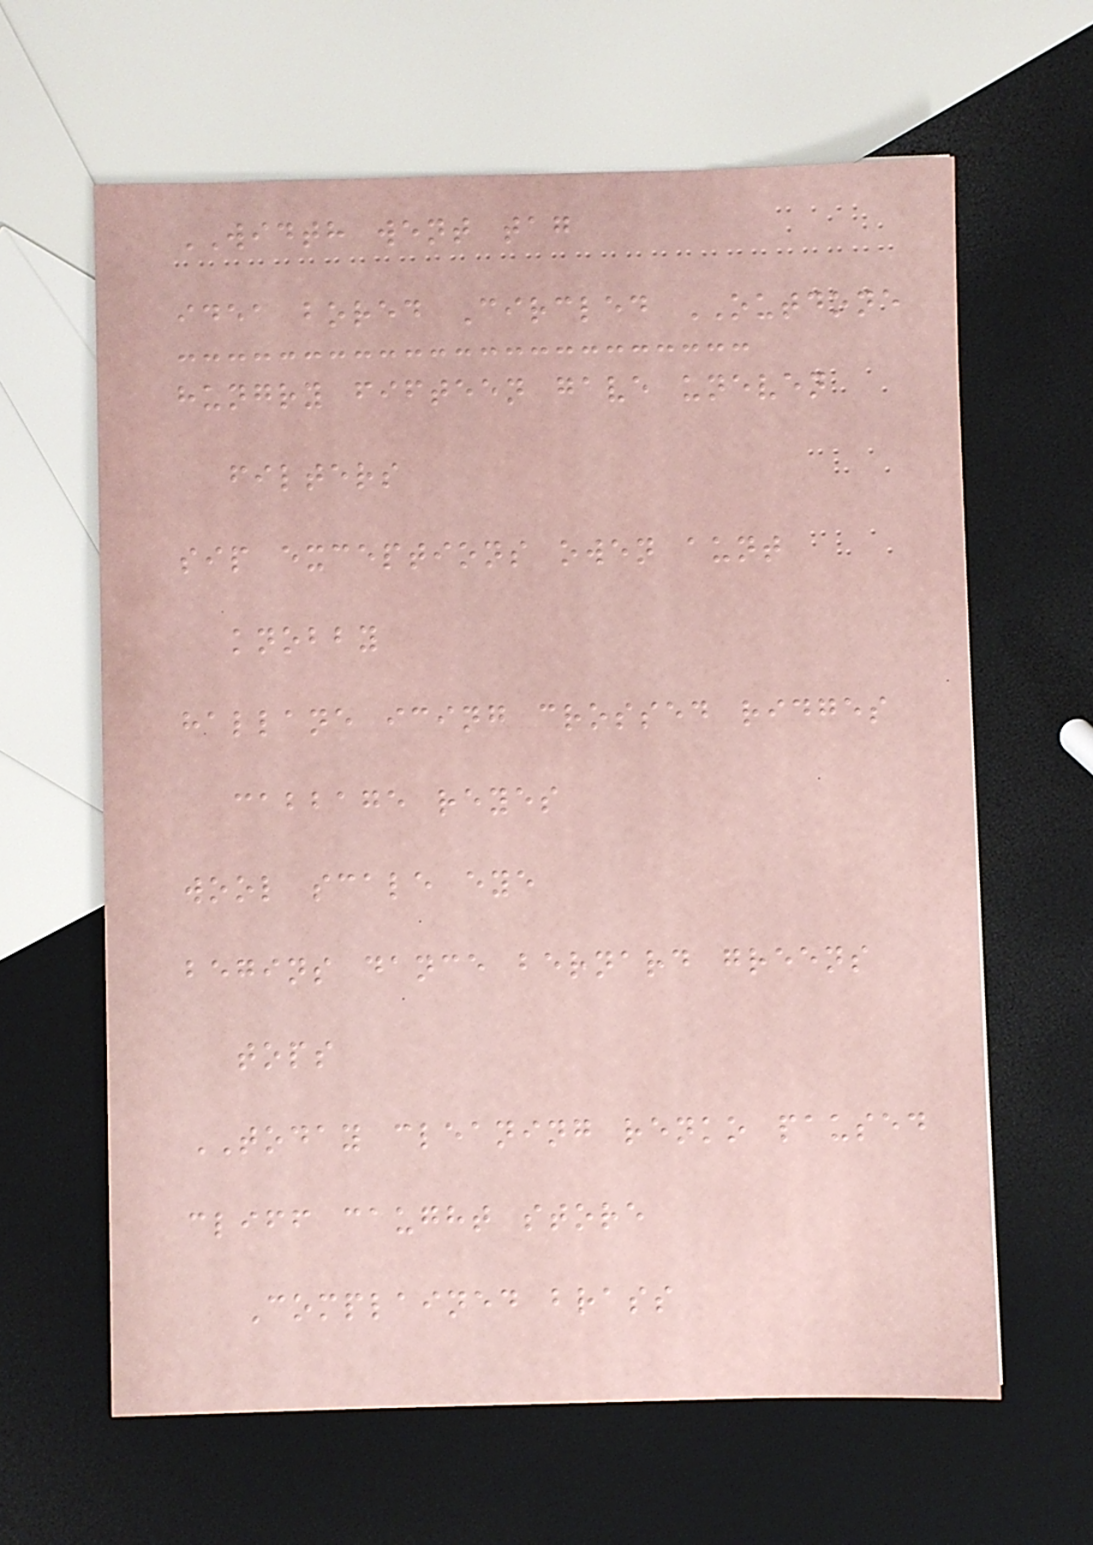WIDTH went tag
idea bored Circled OUTDONE
hungry fifteen gave uneven
filters
sip exceptions owen aunt
knobby
hallane icing crossed ridges
cabbage reyes
wool scale eye
begins dance bernard greens
tops
TODAY cleaning renko paused
cliff caught store
Complained brass
